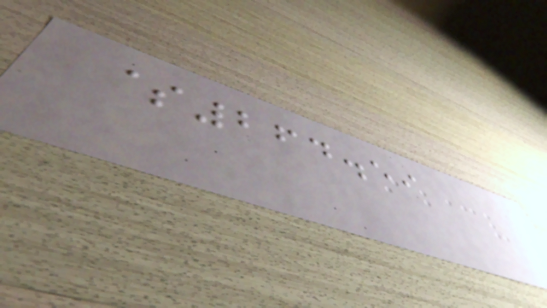$264.59
